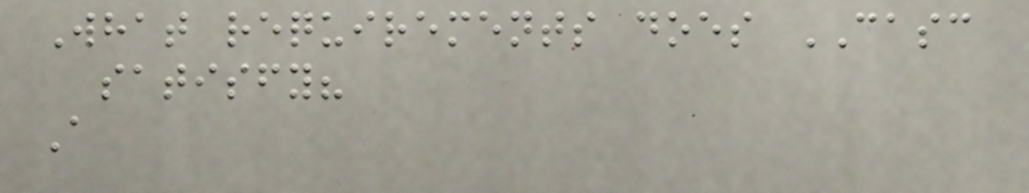What requirements does CASC
satisfy?
A
